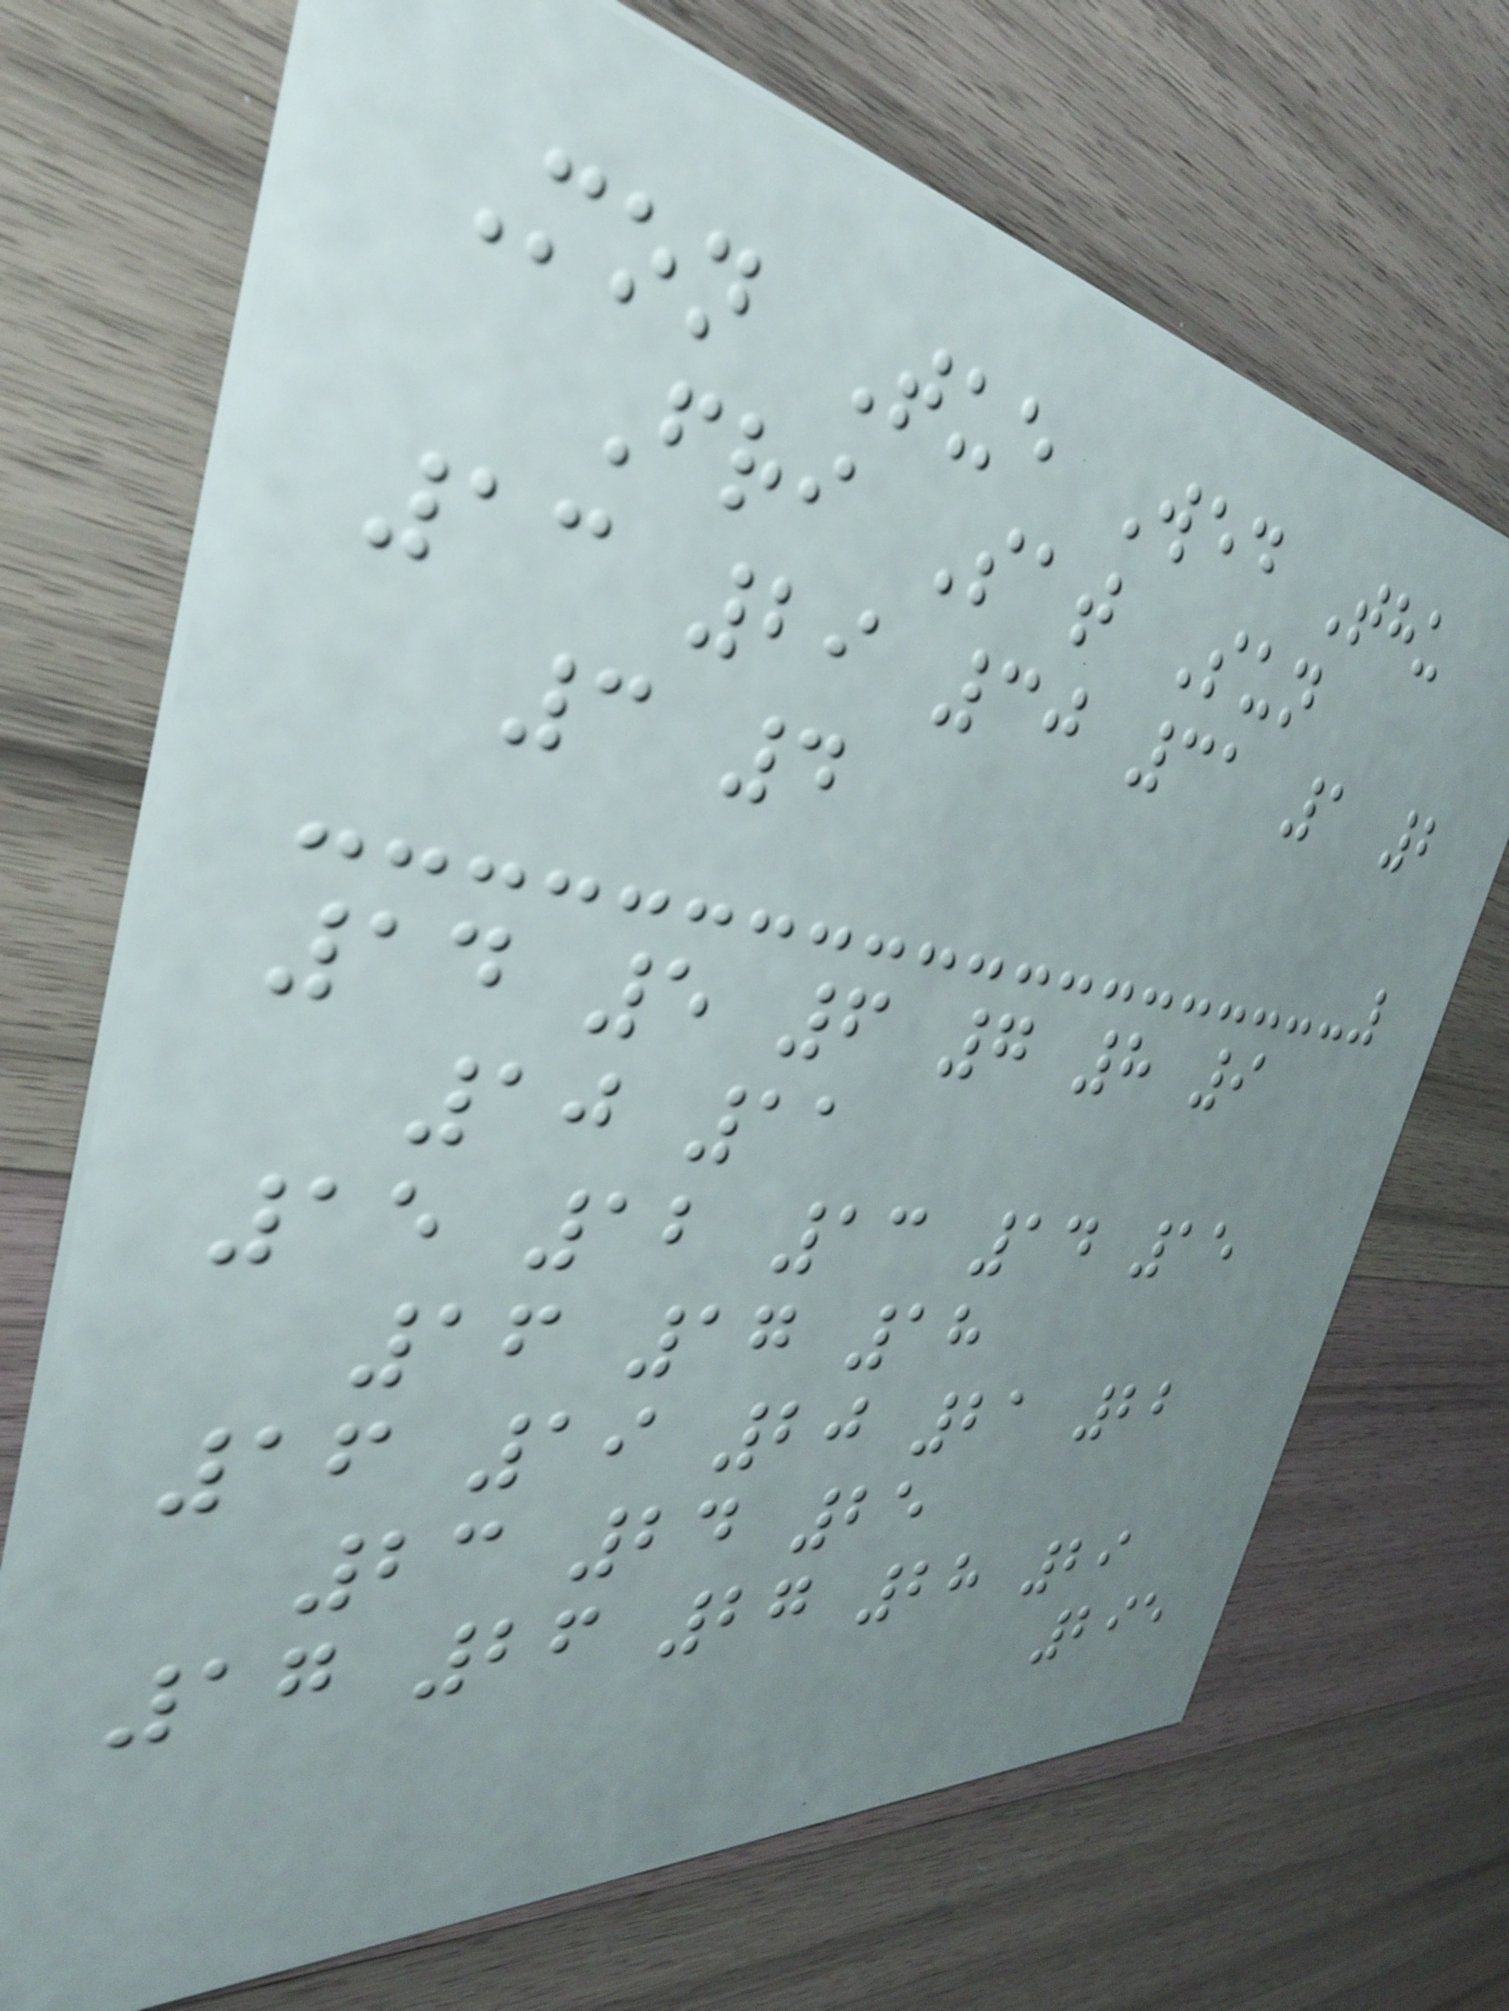Mon Tue Wed Thu
Fri Sat Sun
13 29 30 31 1 2
3 4
14 5 6 7 8 9
10 11
15 12 13 14 15
16 17 18
16 19 20 21 22
23 24 25
17 26 27 28 29
295
